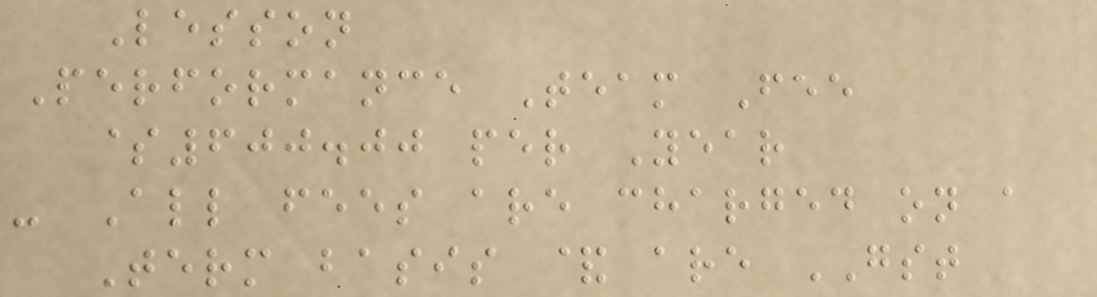Lesson
Performance Team Fee
$600.00 per Year
- All fees are charged on a
Term basis & are GST
